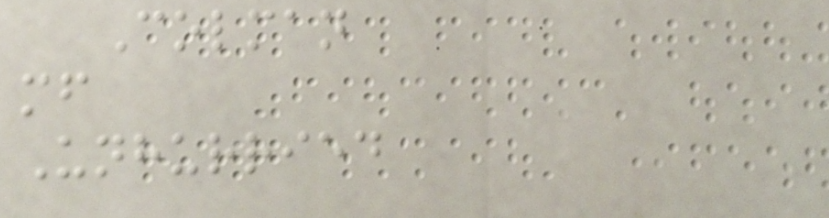Colman
mf
Unhurried
